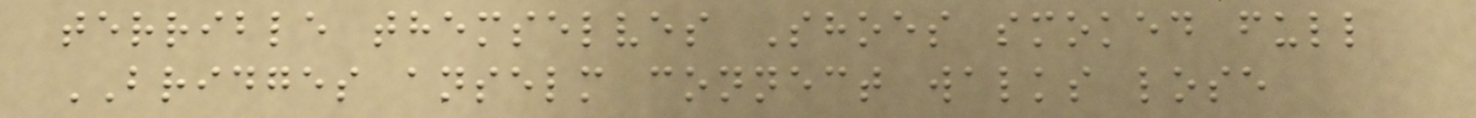terrible themselves Shoes smoked full
BRIDGES anselm connect walks lose
